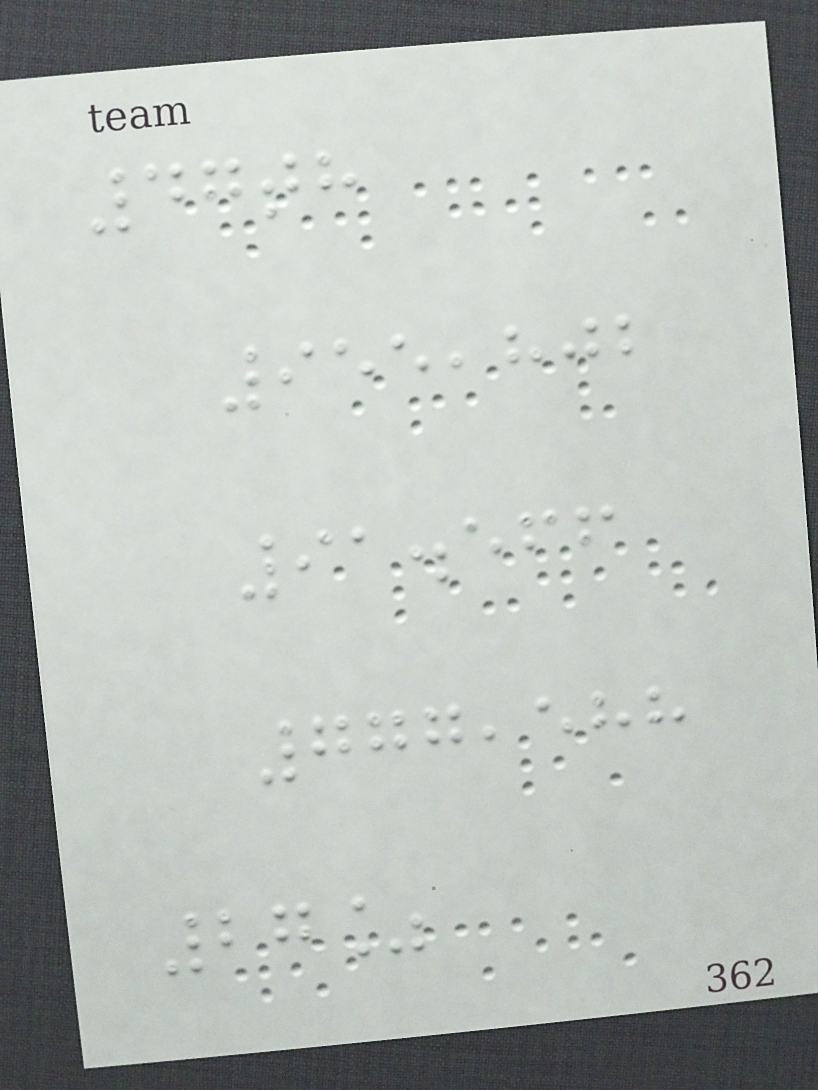47th
955,802
91.566
777,588
27%
